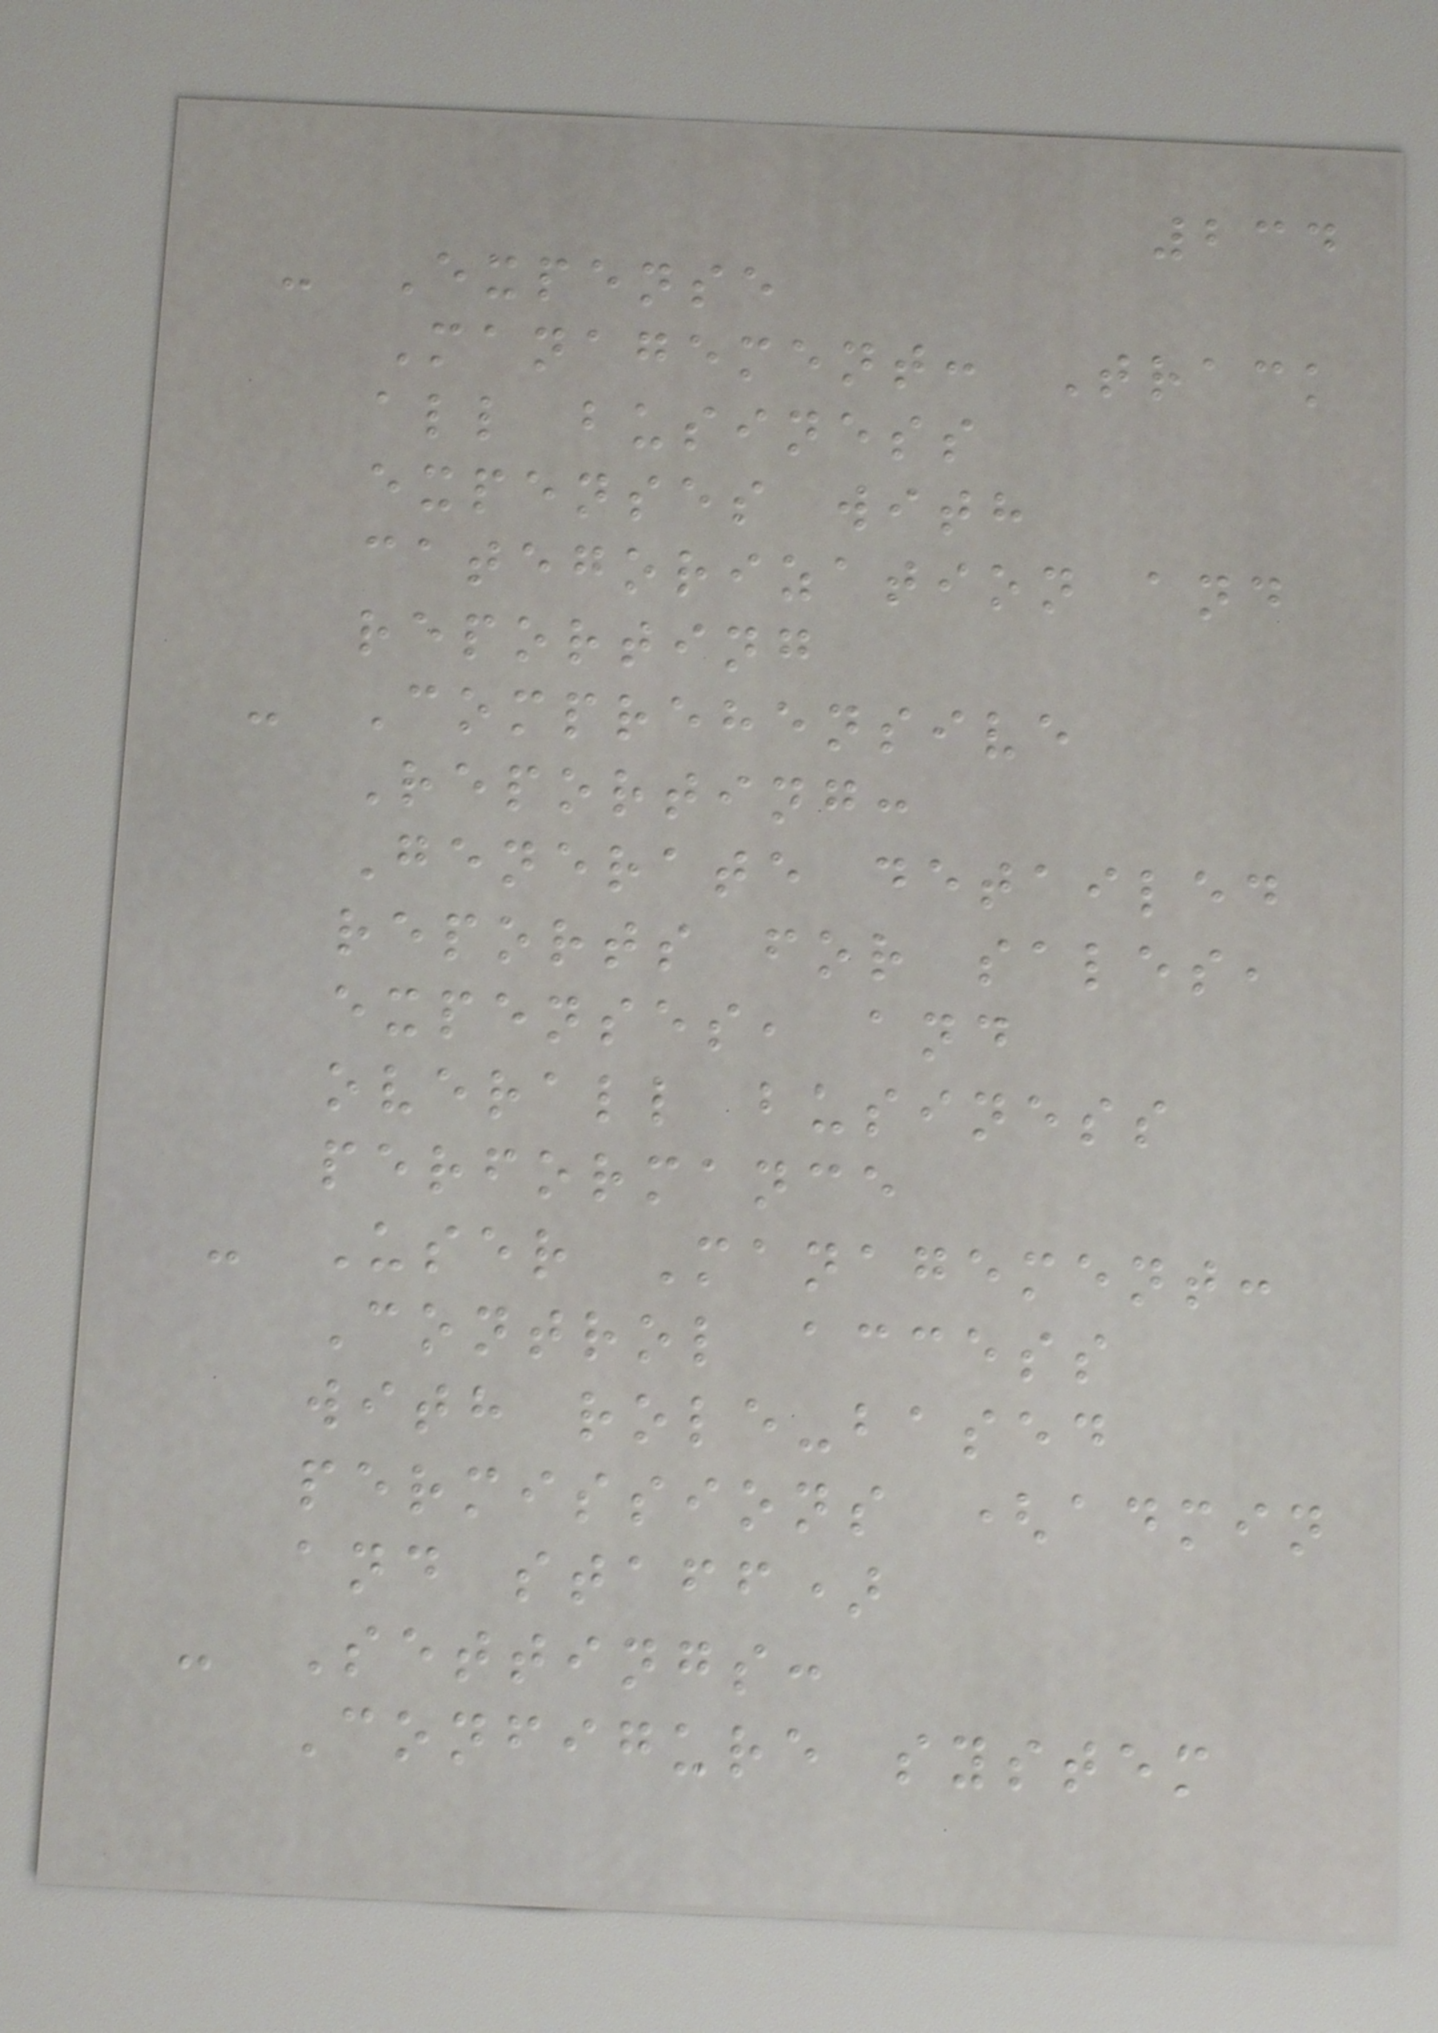234
- Expense
Management: Track
all business
expenses with
categorization and
reporting
- Comprehensive
Reporting:
Generate detailed
reports for sales,
expenses, and
overall business
performance
- User Management:
Control access
with role-based
permissions (admin
and staff)
- Settings:
Configure system
